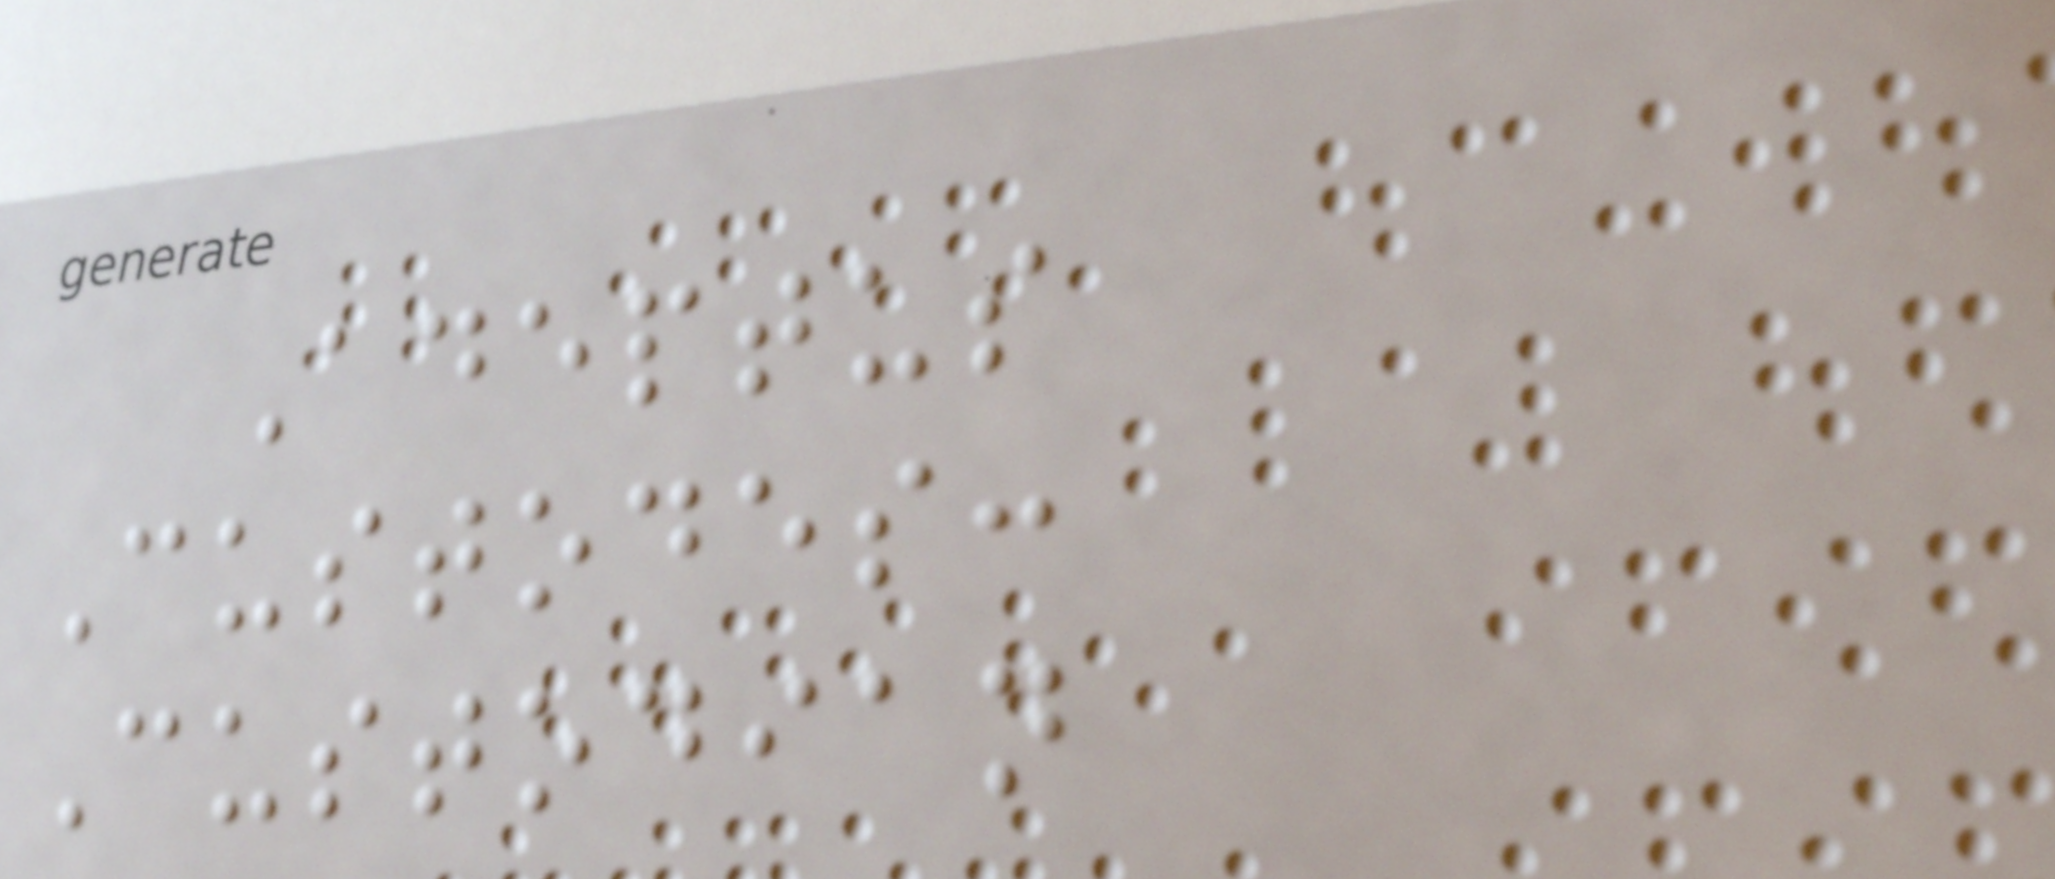Adeptus
Custodes:
Custodian
